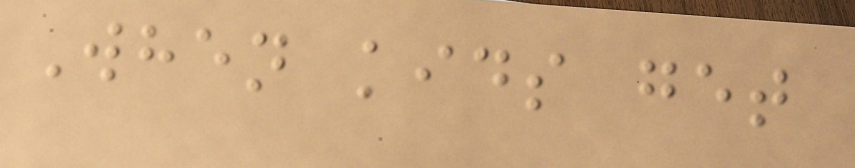When kids get
